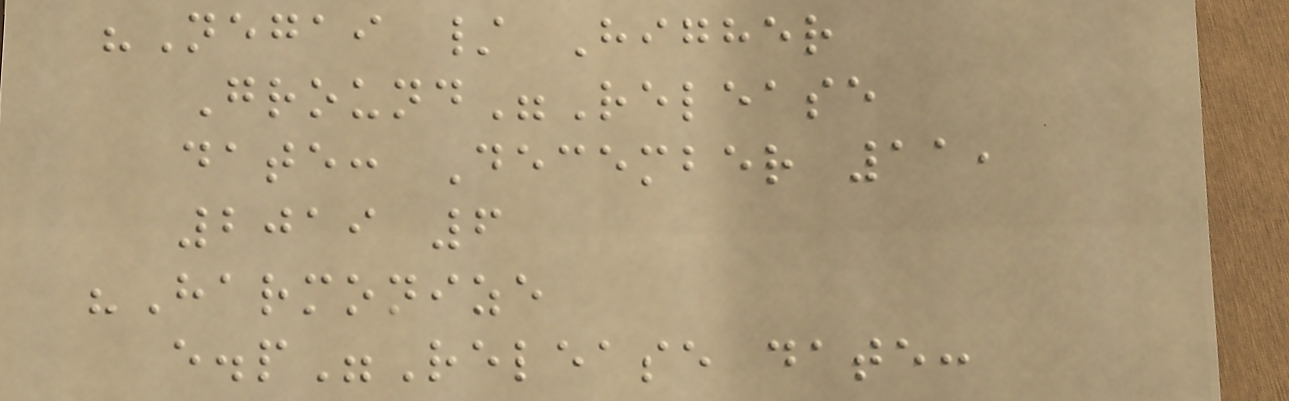"Negai / Higher
Ground"Release
date: December 11,
2019 6
"Harmonize
e.p"Release date:
